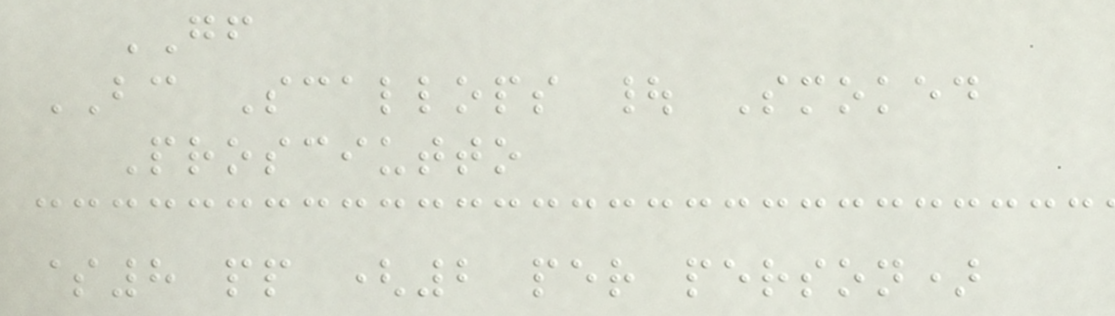GF
BC Scallops | Smoked
Prosciutto
$8 pp (2 per person)
